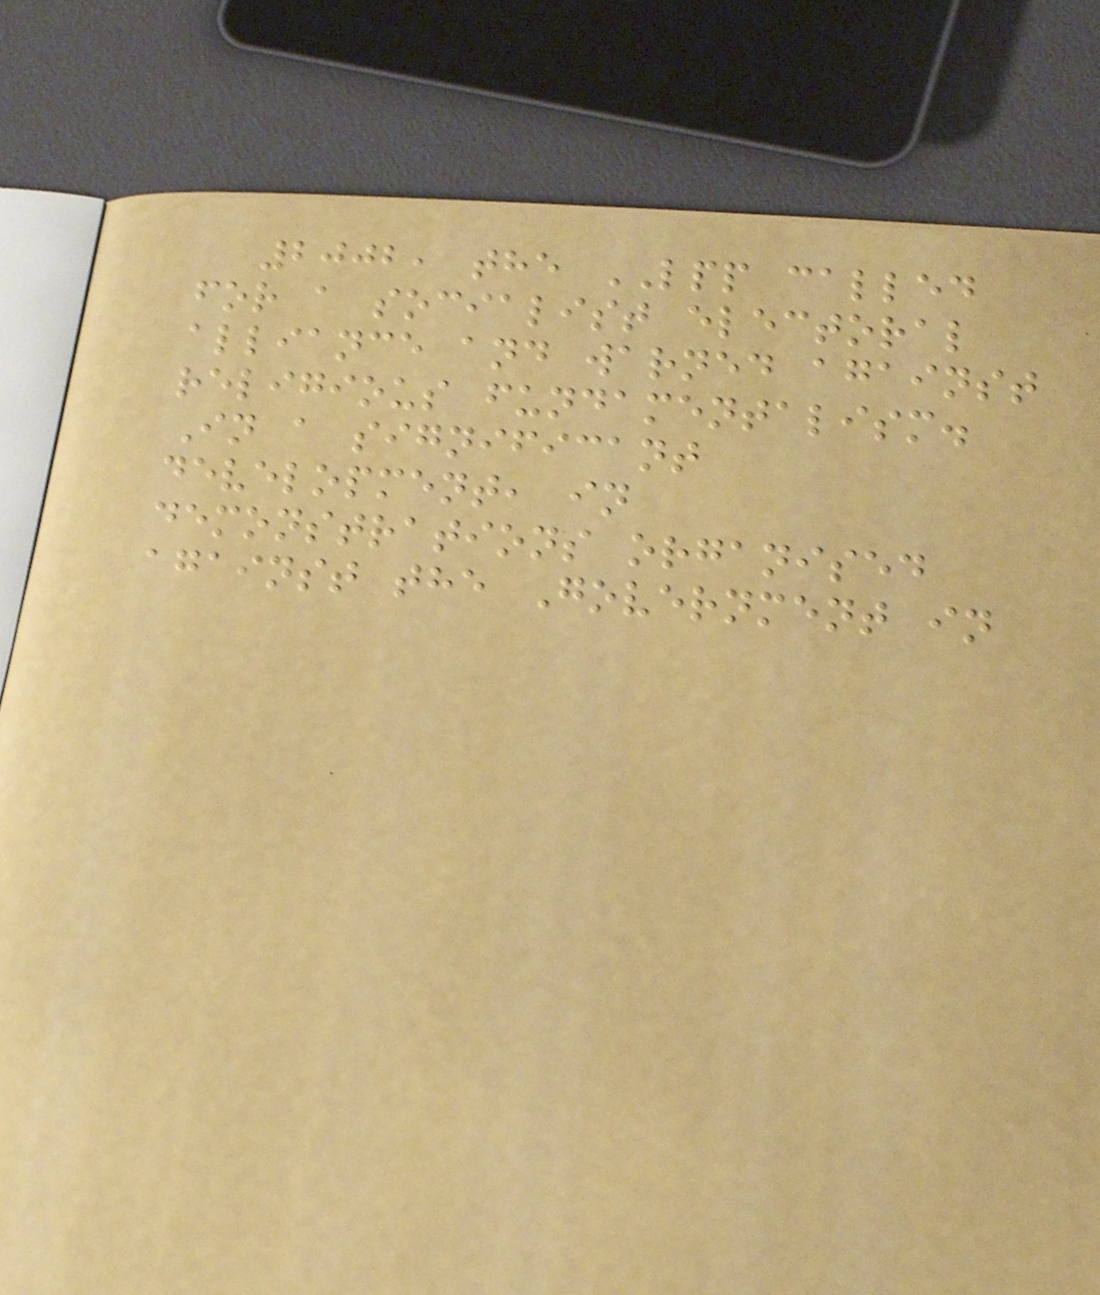2002, the LPP called
for a socialist electoral
alliance and warned against
religious fundamentalism.
In a significant
development, in
demonstrations organised
against the Government in
